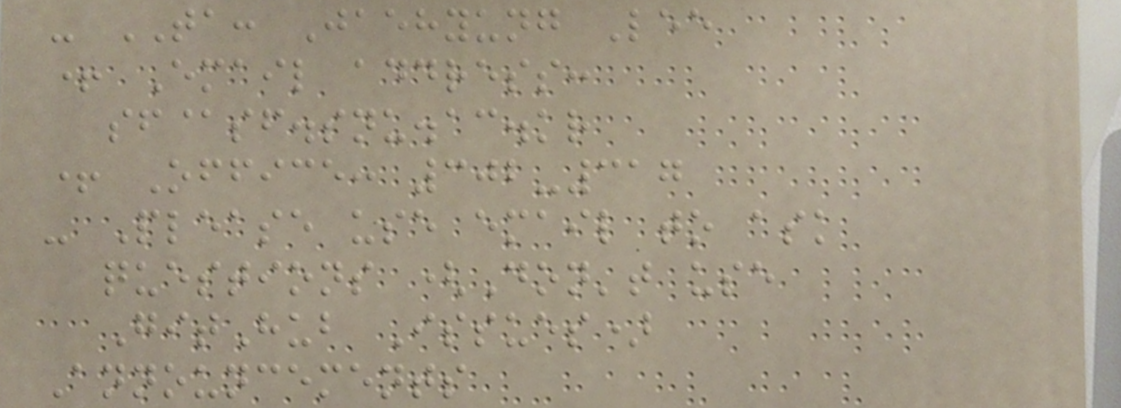- TA: Jaehyung Lee
+ Email address:
sf@sf.snu.ac.kr
+ Office: 302-317
- Please use email to ask
questions (Don't use
GitHub Issues)
Announcements
